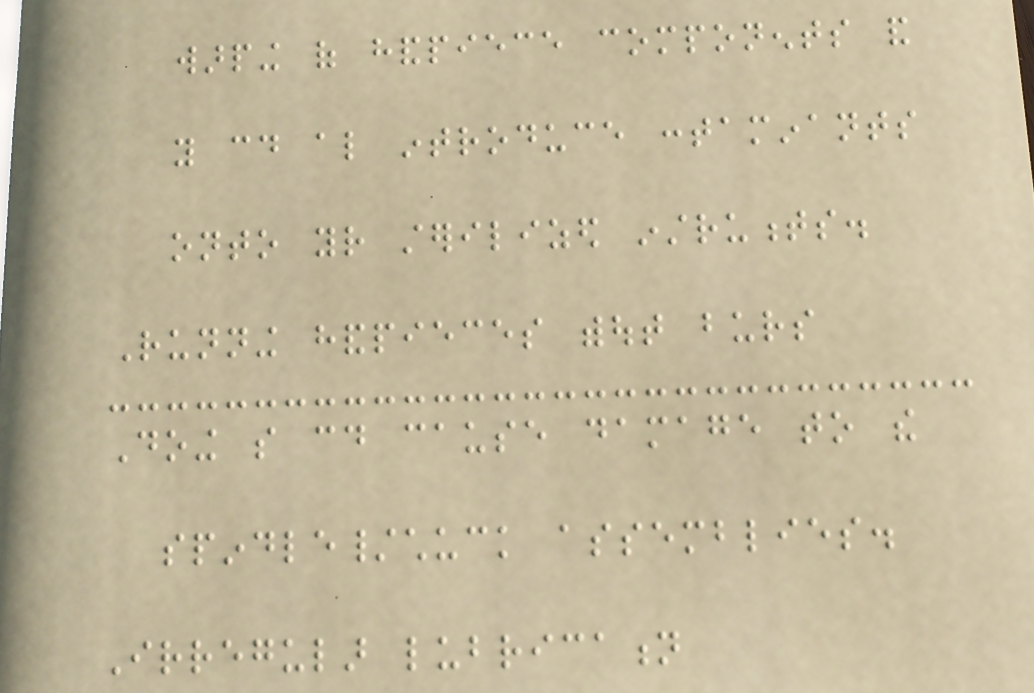warping of handpiece components and
you could also introduce contaminants
onto your sterilized instruments.
Running handpieces without burs
Doing so could cause damage to the
spindle/chuck assemblies.
Irregular lubrication
